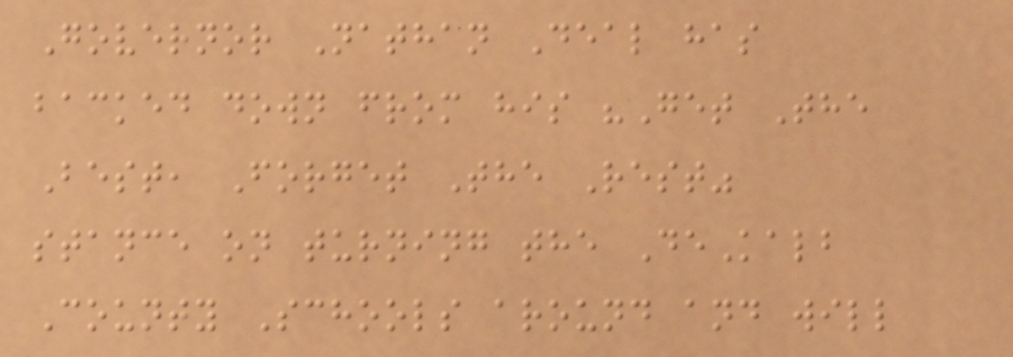Governor Nathan Deal has
backed down from his "Get The
Best, Forget The Rest"
stance on turning the DeKalb
County Schools around and will
